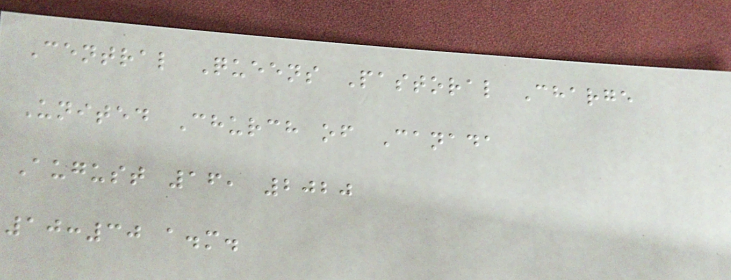Central Queens Pastoral Charge
United Church of Canada
August 16, 2020
10:30 a.m.
